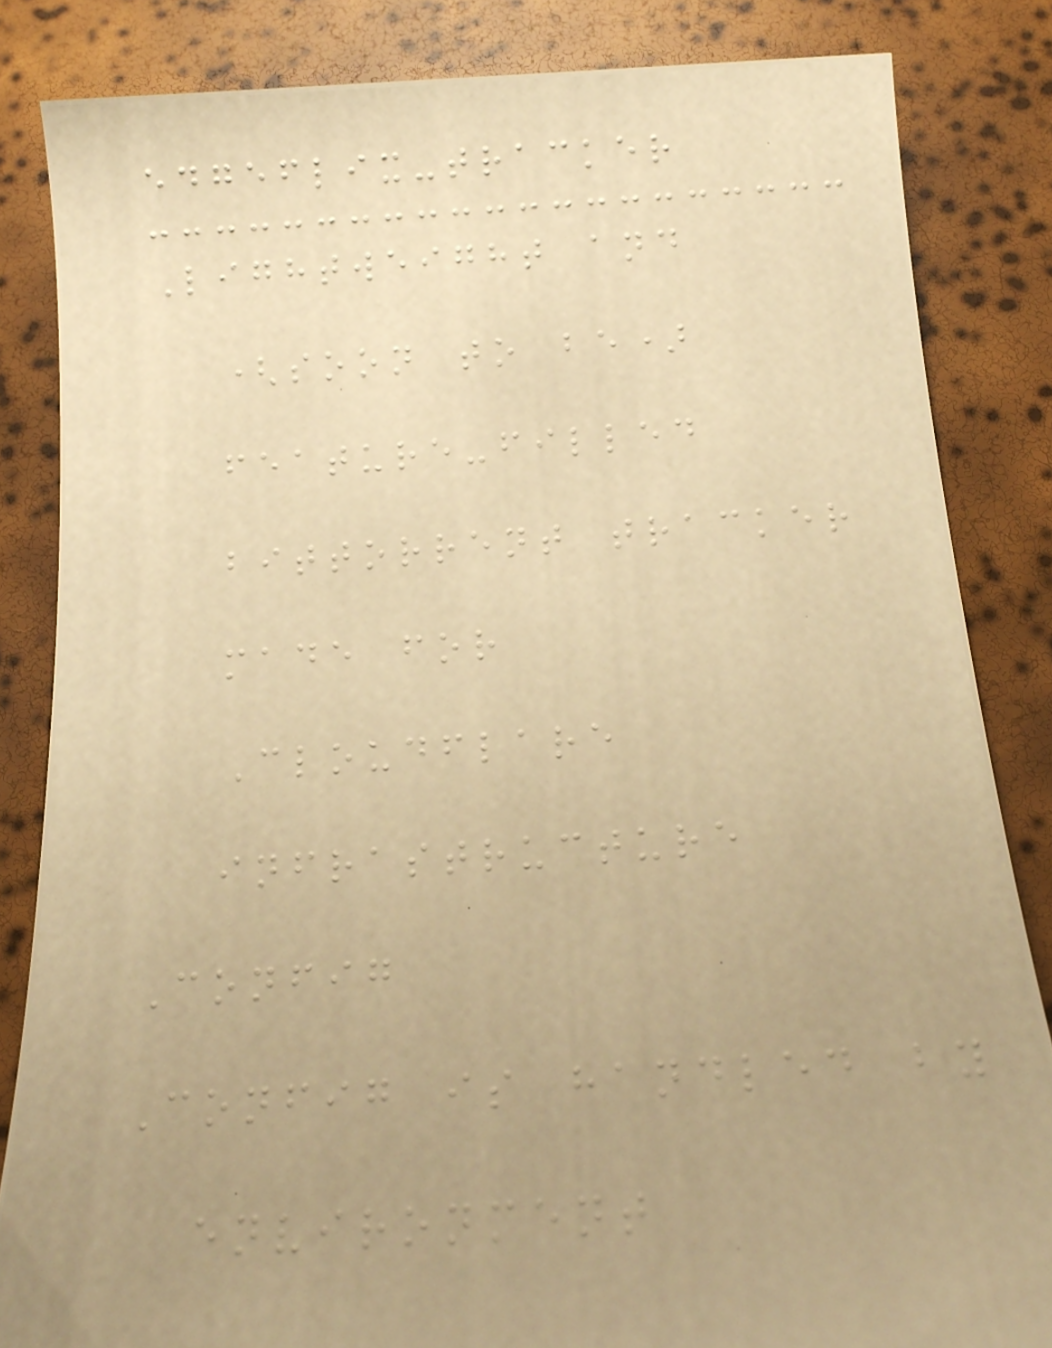edgeflix-tracker
Lightweight and
(soon to be)
feature-filled
bittorrent tracker
made for
Cloudflare
infrastructure
Config
Config is handled by
environment
